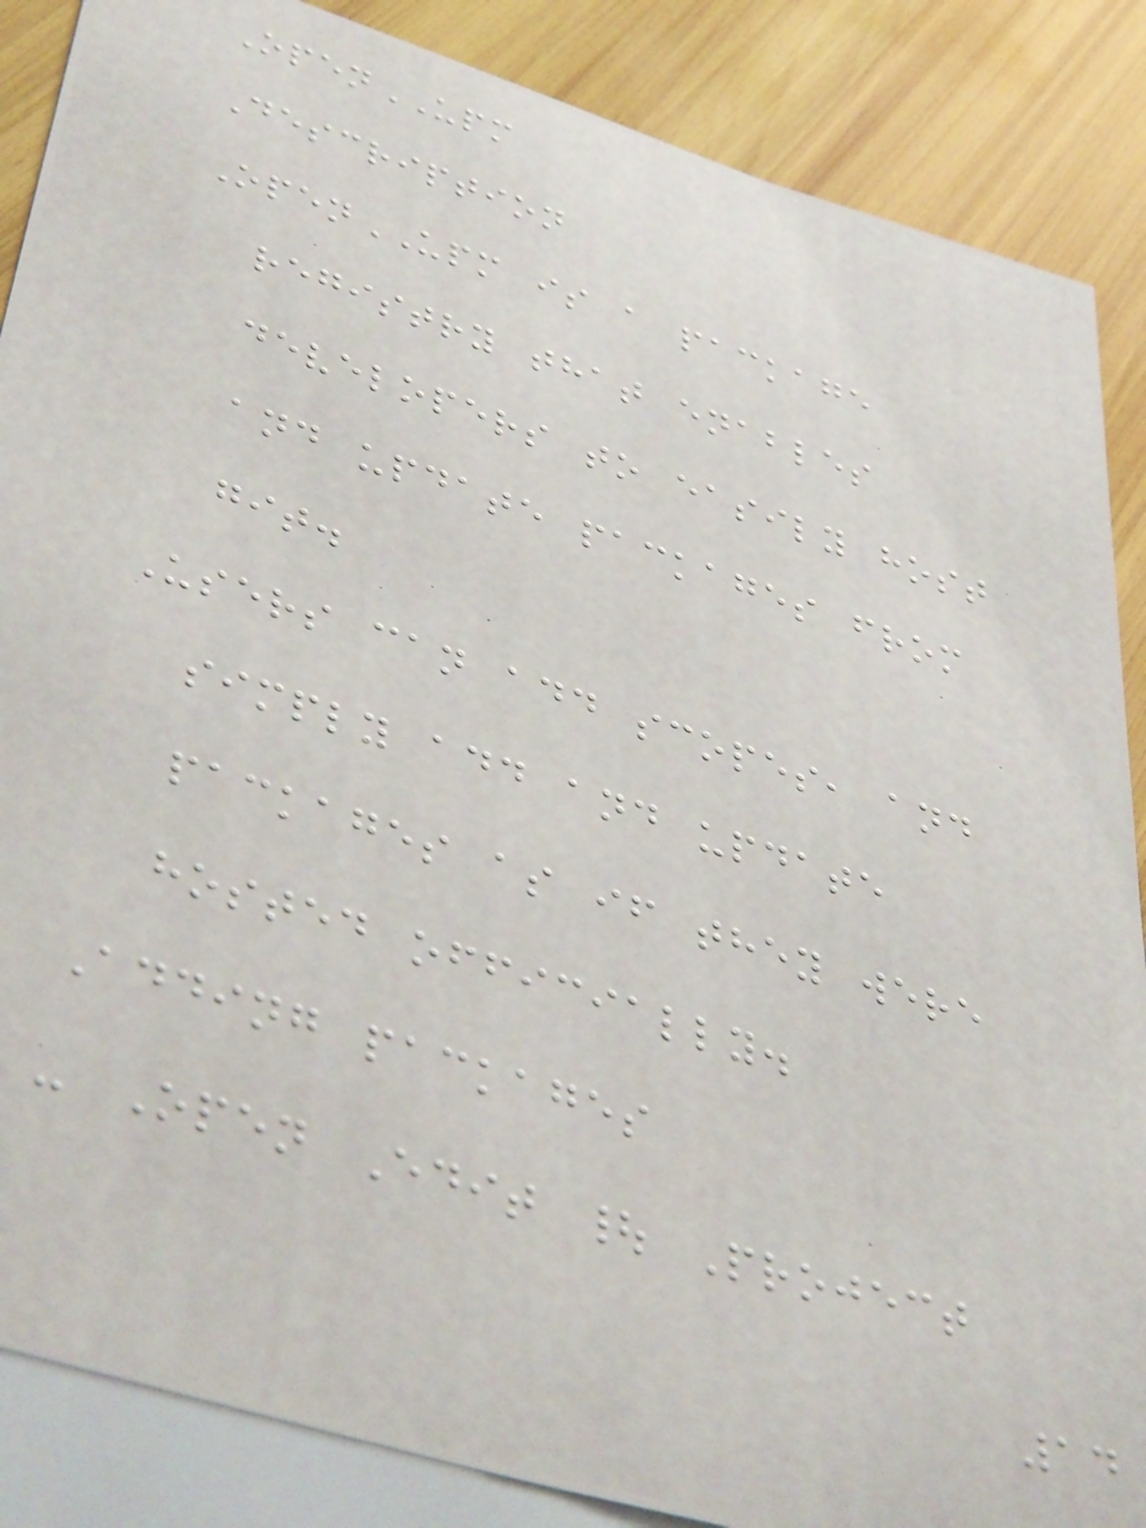OpenUPM
Description
OpenUPM is a package
registry that enables
developers to easily host
and update packages from
git.
Users can add scopes, and
simply add and update
packages as if they were
hosted officially.
Adding packages
- Open Edit | Project
14
